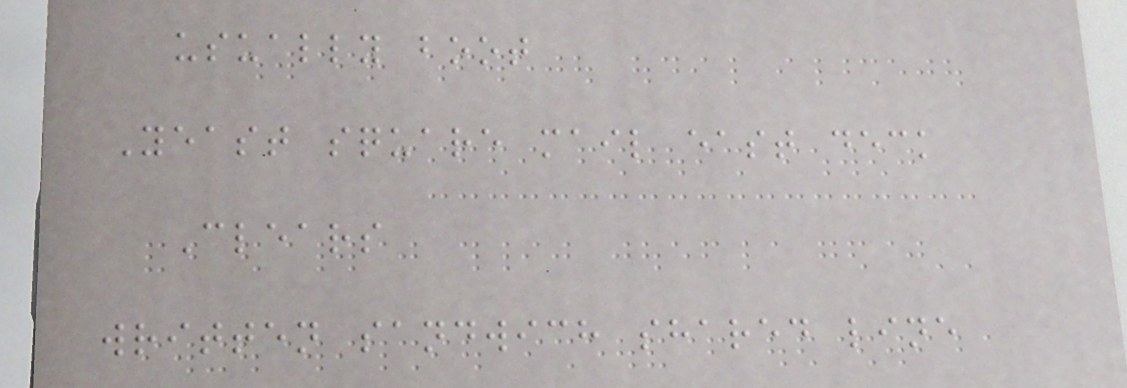usually boot
Yeast square mail east deck
Clears
written sandwich shared line
